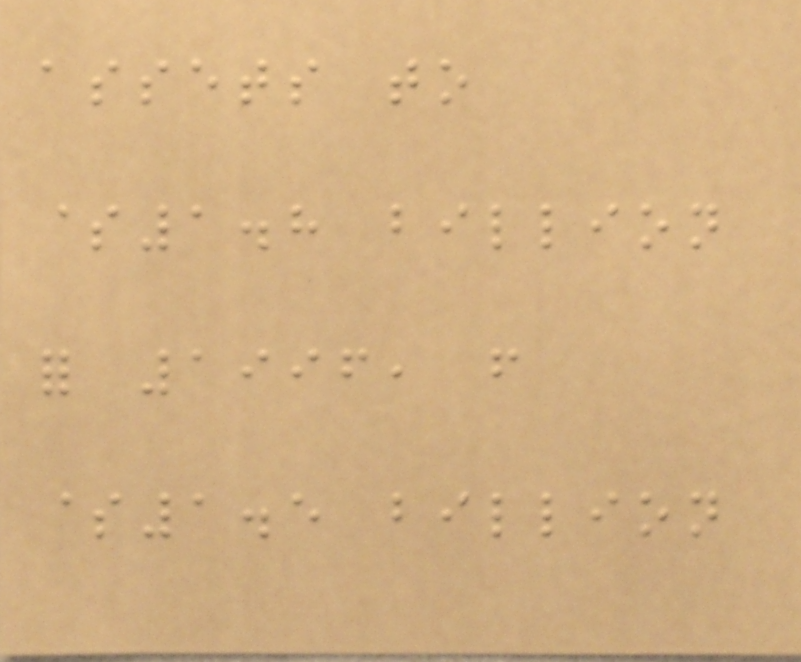assets to
$1.8 billion
for 1996, from
$1.5 billion
